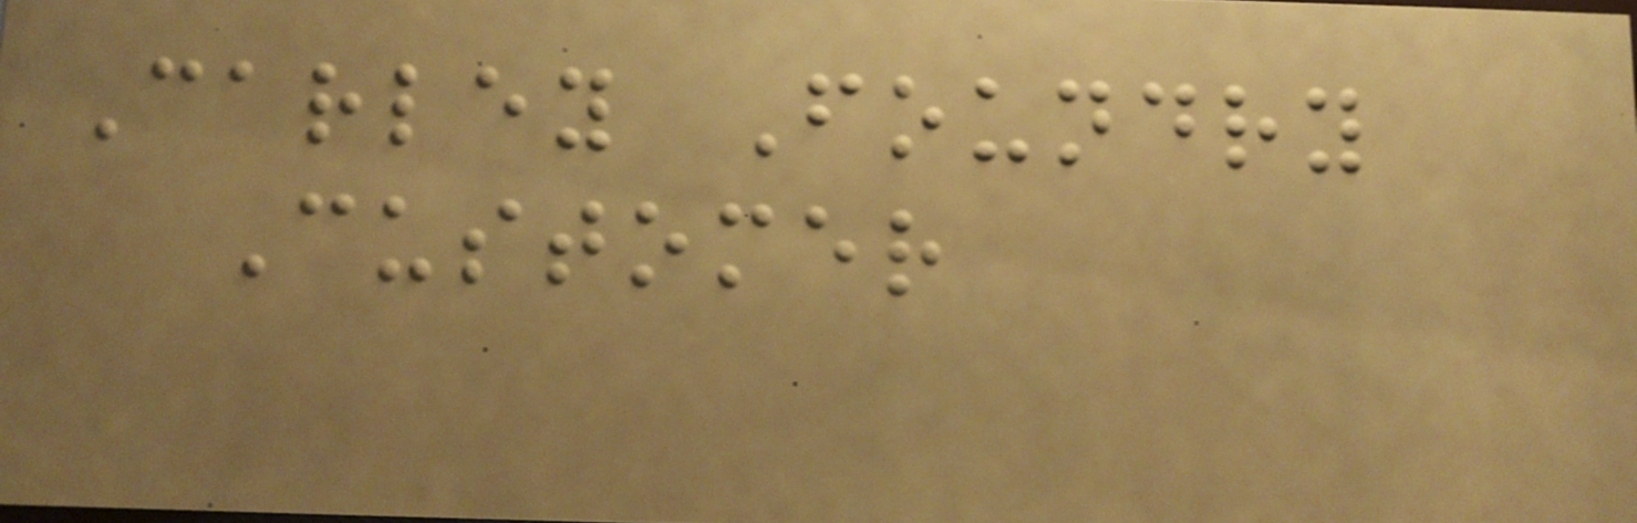Carley Foundry
Customer
